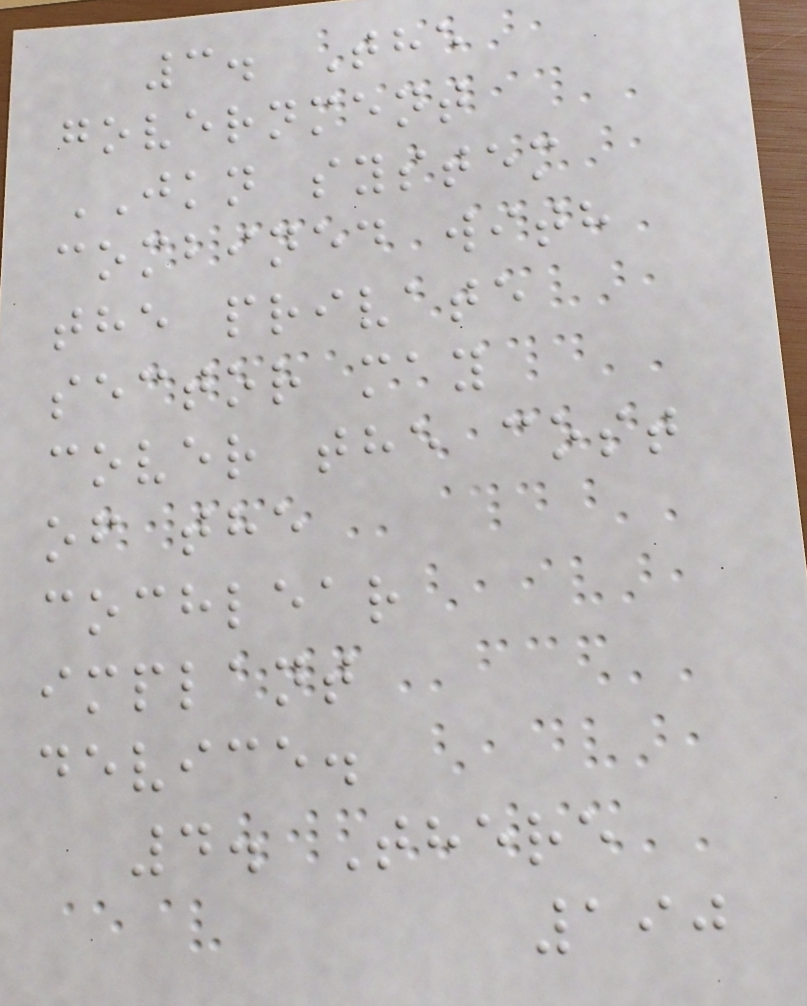3. The
government
JKN system
combined with
the private
sector may
cover the cost
of the
cochlear
implant
device.
4. There
190
